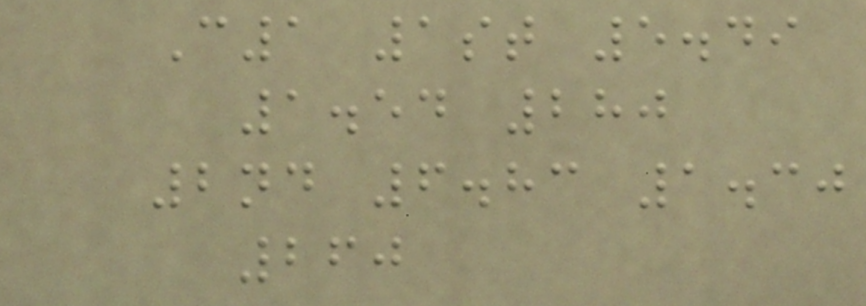C1 1st 5.49
1.54 280
2nd 6.83 1.30
260
